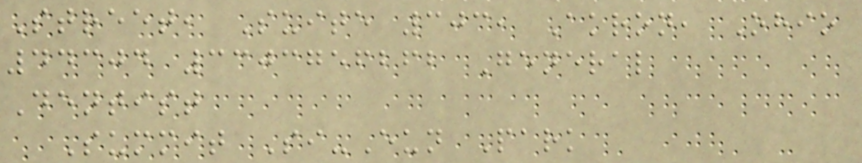Street, Suite 303, Akron, Ohio
44304 3303756262 General
Dentist
Summit Si-Eun Park
